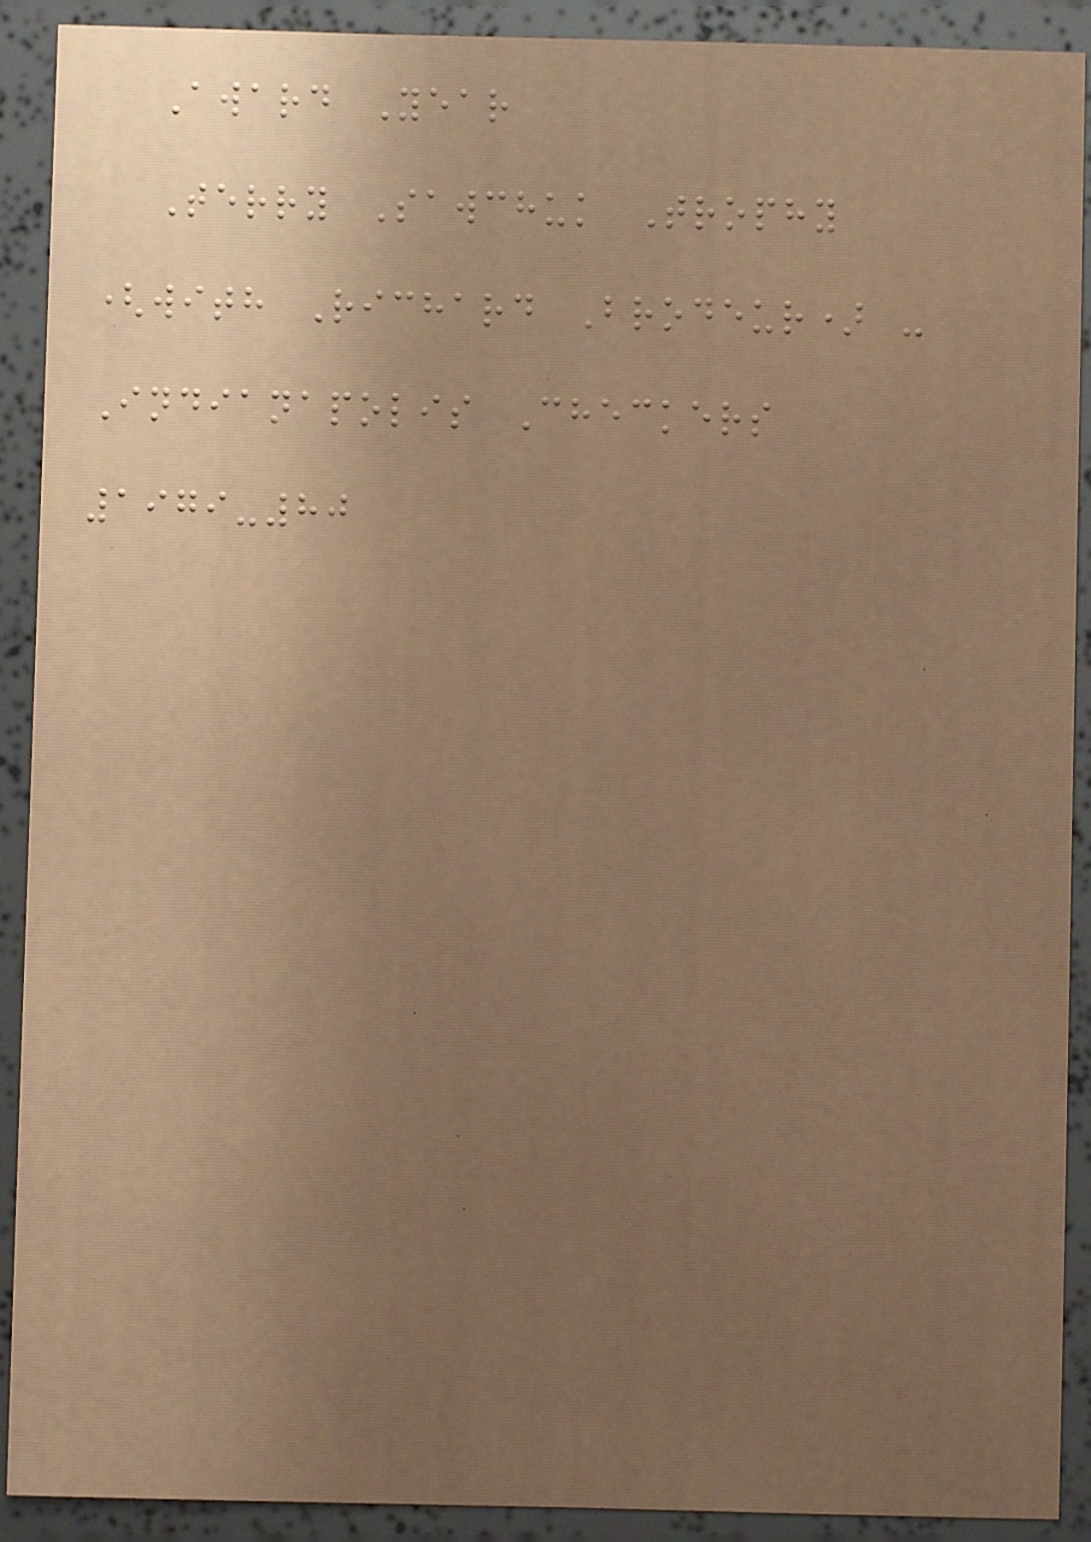Award Year
Terry Sawchuk Trophy
(with Richard Brodeur) -
Indianapolis Checkers
1979-80
